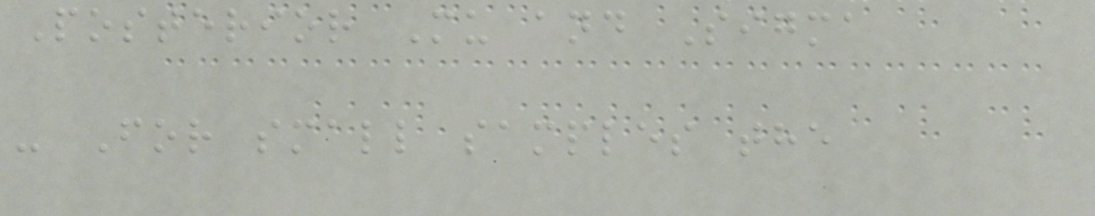Posterior Mu and Sigma
- For small samples the
